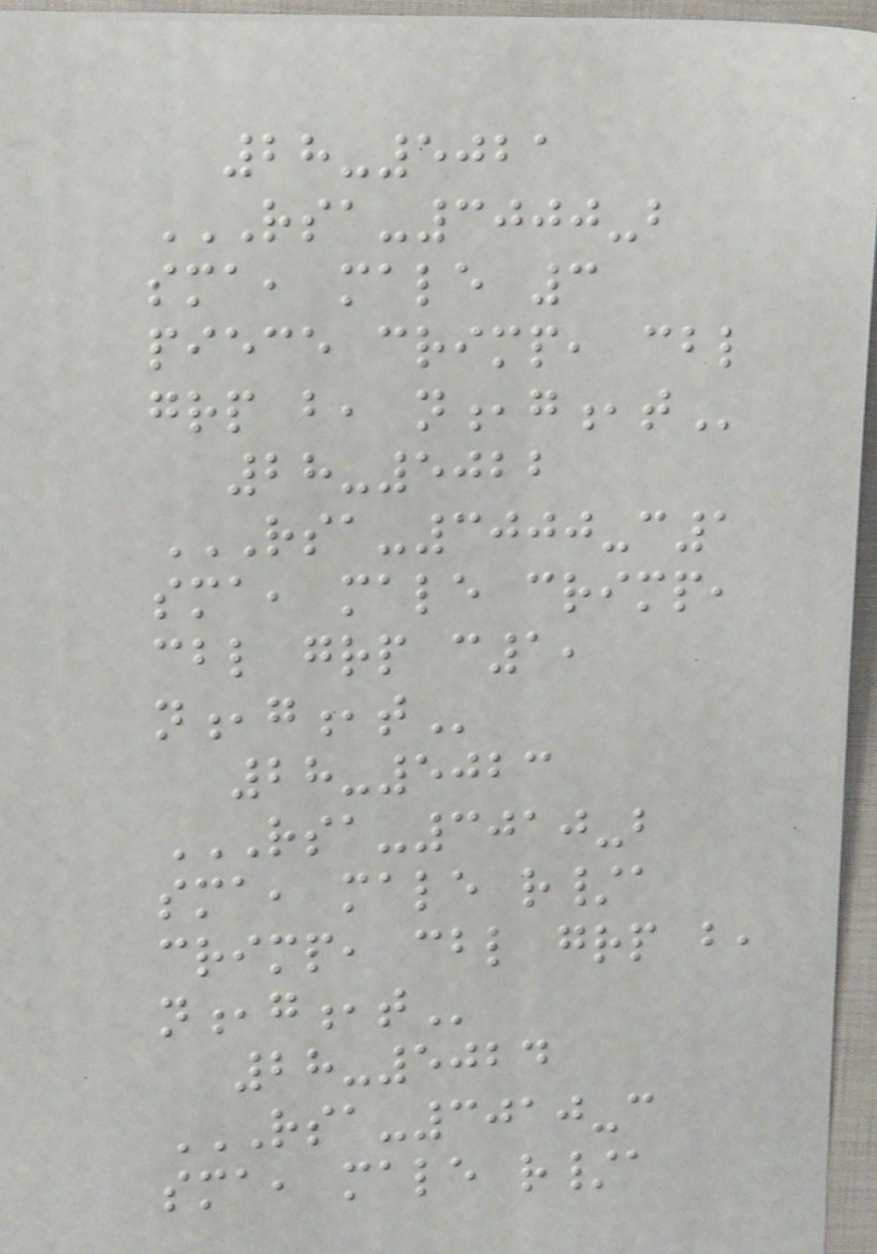28-5021
RSA-3000-B
SMA, MALE 3
PIECE CRIMP, CBL
GRP B, N,G,T
28-5022
RSA-3000-C1
SMA, MALE CRIMP,
CBL GRP C1,
N,G,T
28-5023
RSA-3010-B
SMA, MALE R/A
CRIMP, CBL GRP B,
N,G,T
28-5024
RSA-3010-C
SMA, MALE R/A
